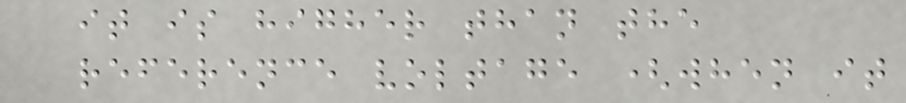it is higher than the
reference voltage (when it
